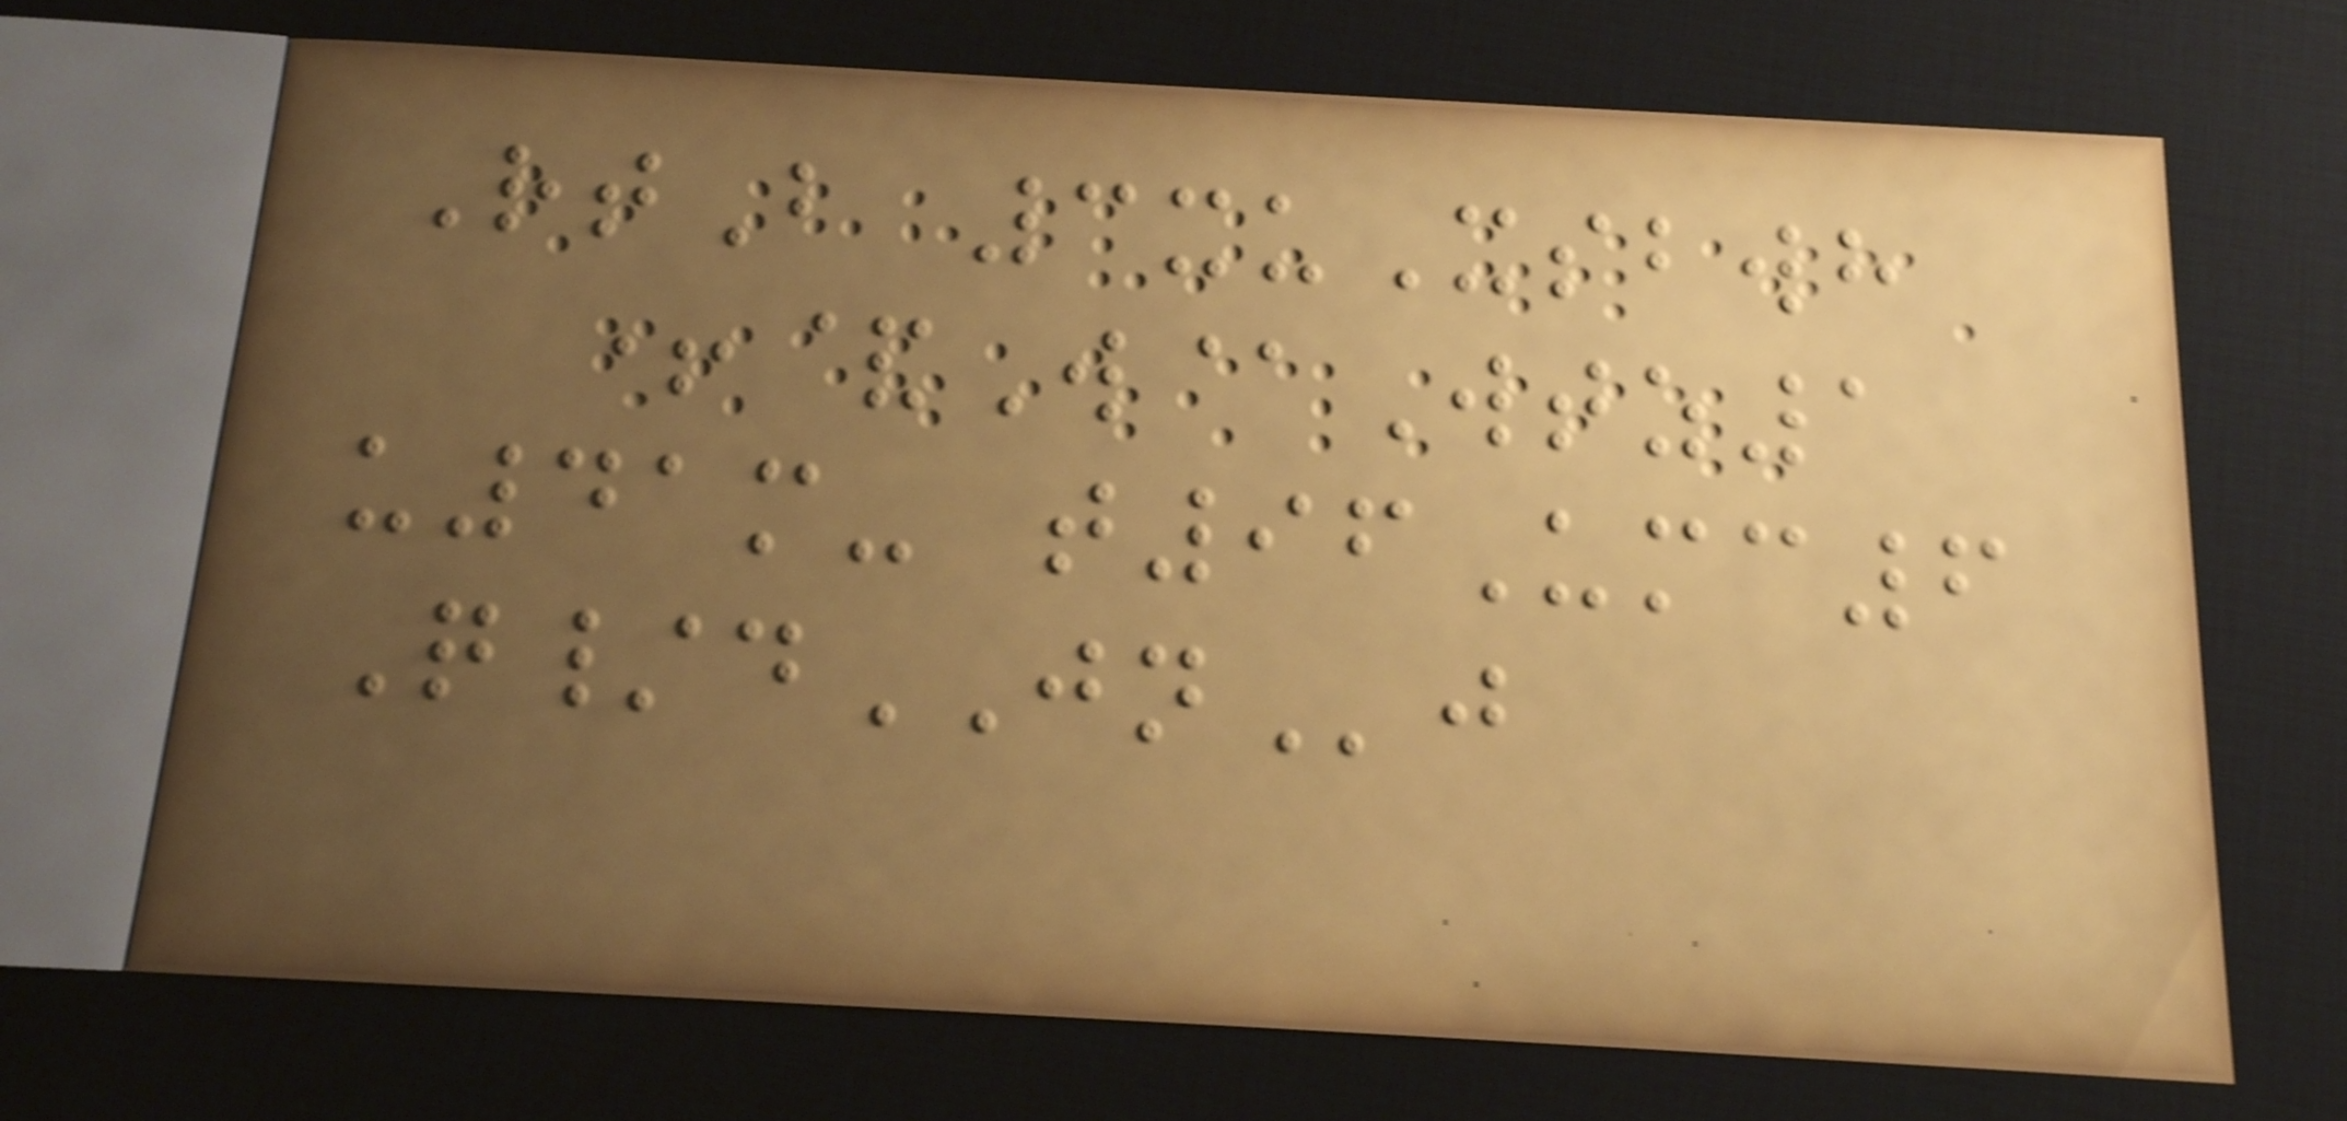RtB 3xuXsbwh
+&W@Wtz1
u41m- t96Umc6
Q/dJNj
